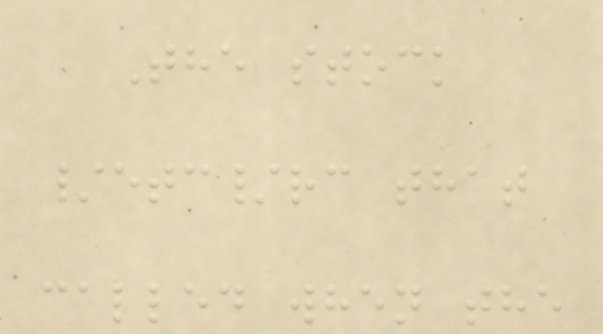The stock
/etc/rc that
called when the
